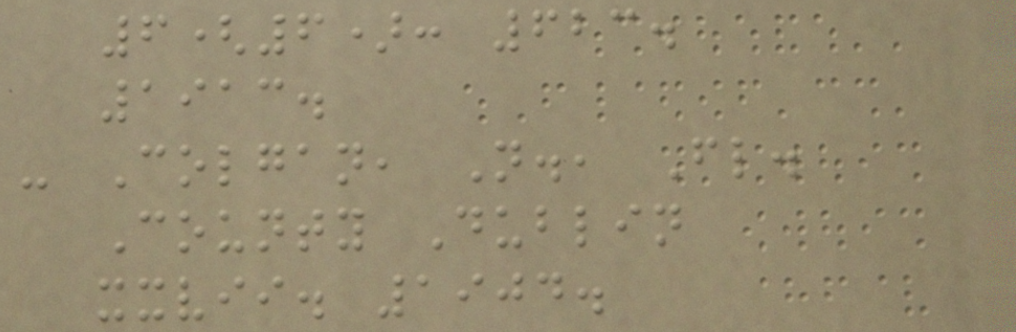6(6): 623.
1913.
- Colgan, N., Fl.
County Dublin
xxvii. 1904.
